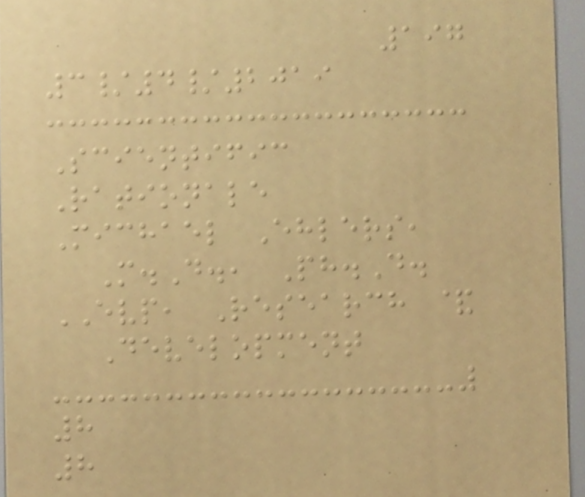197
3/4/2019
Scientific
Rationale
Michael Ehlers,
M.D., Ph.D.
EVP, Research &
Development
8
8
